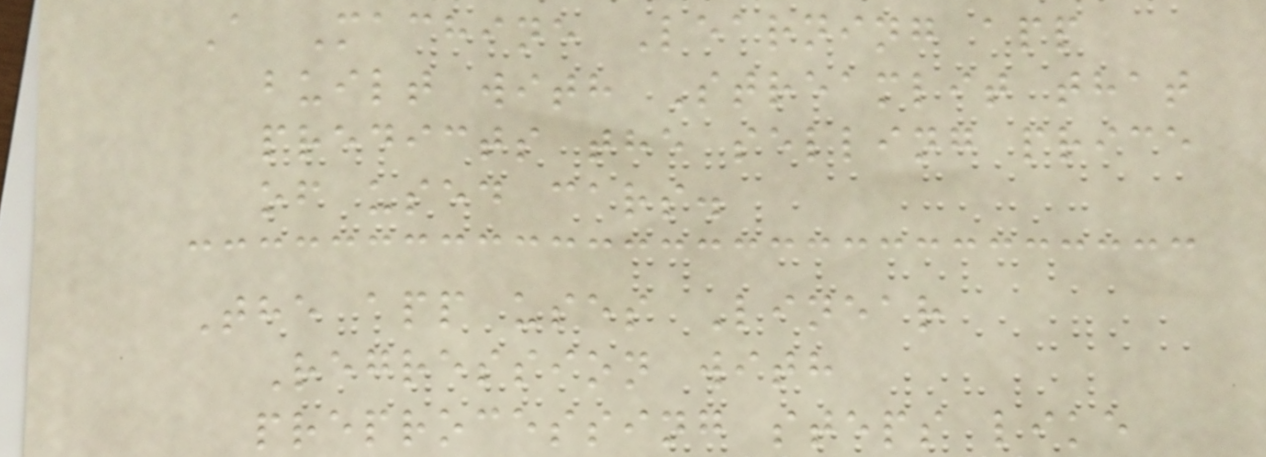A Machine Learning app
built with Streamlit that
predicts the selling price
of used cars.
The app uses Linear
Regression with
preprocessing steps like
